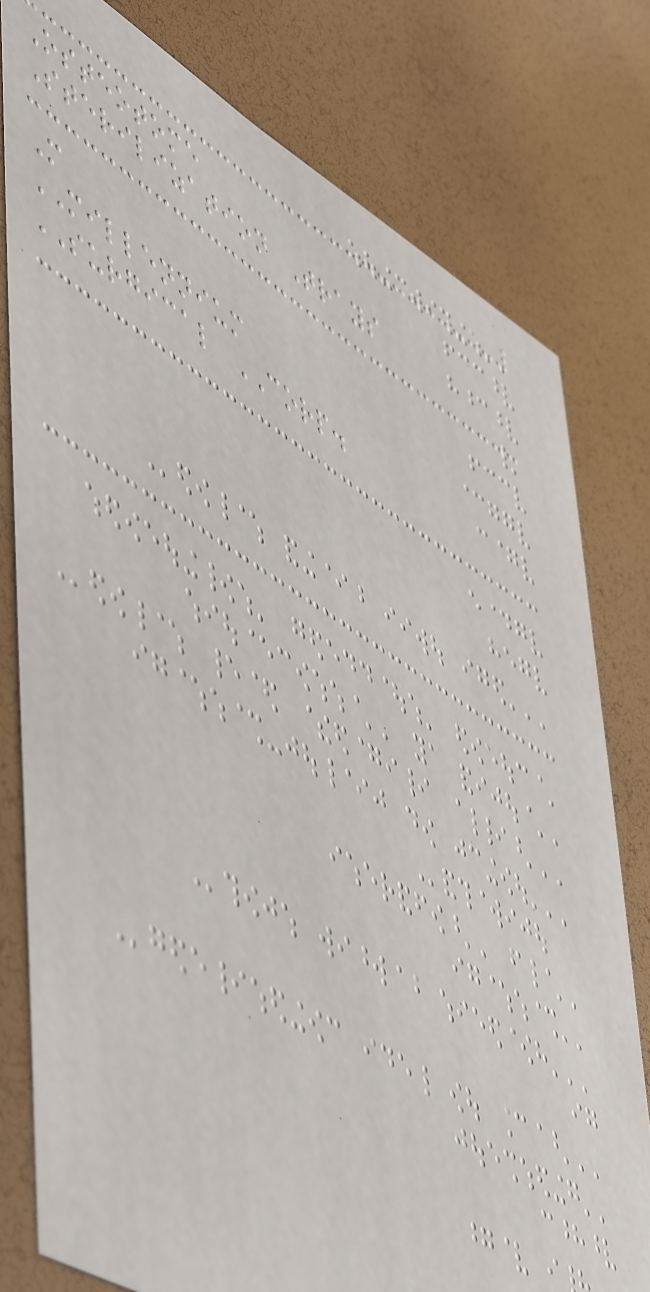Osteotome
Sterilization Trays
M
MILLENNIUM
SURGICAL CORP.
